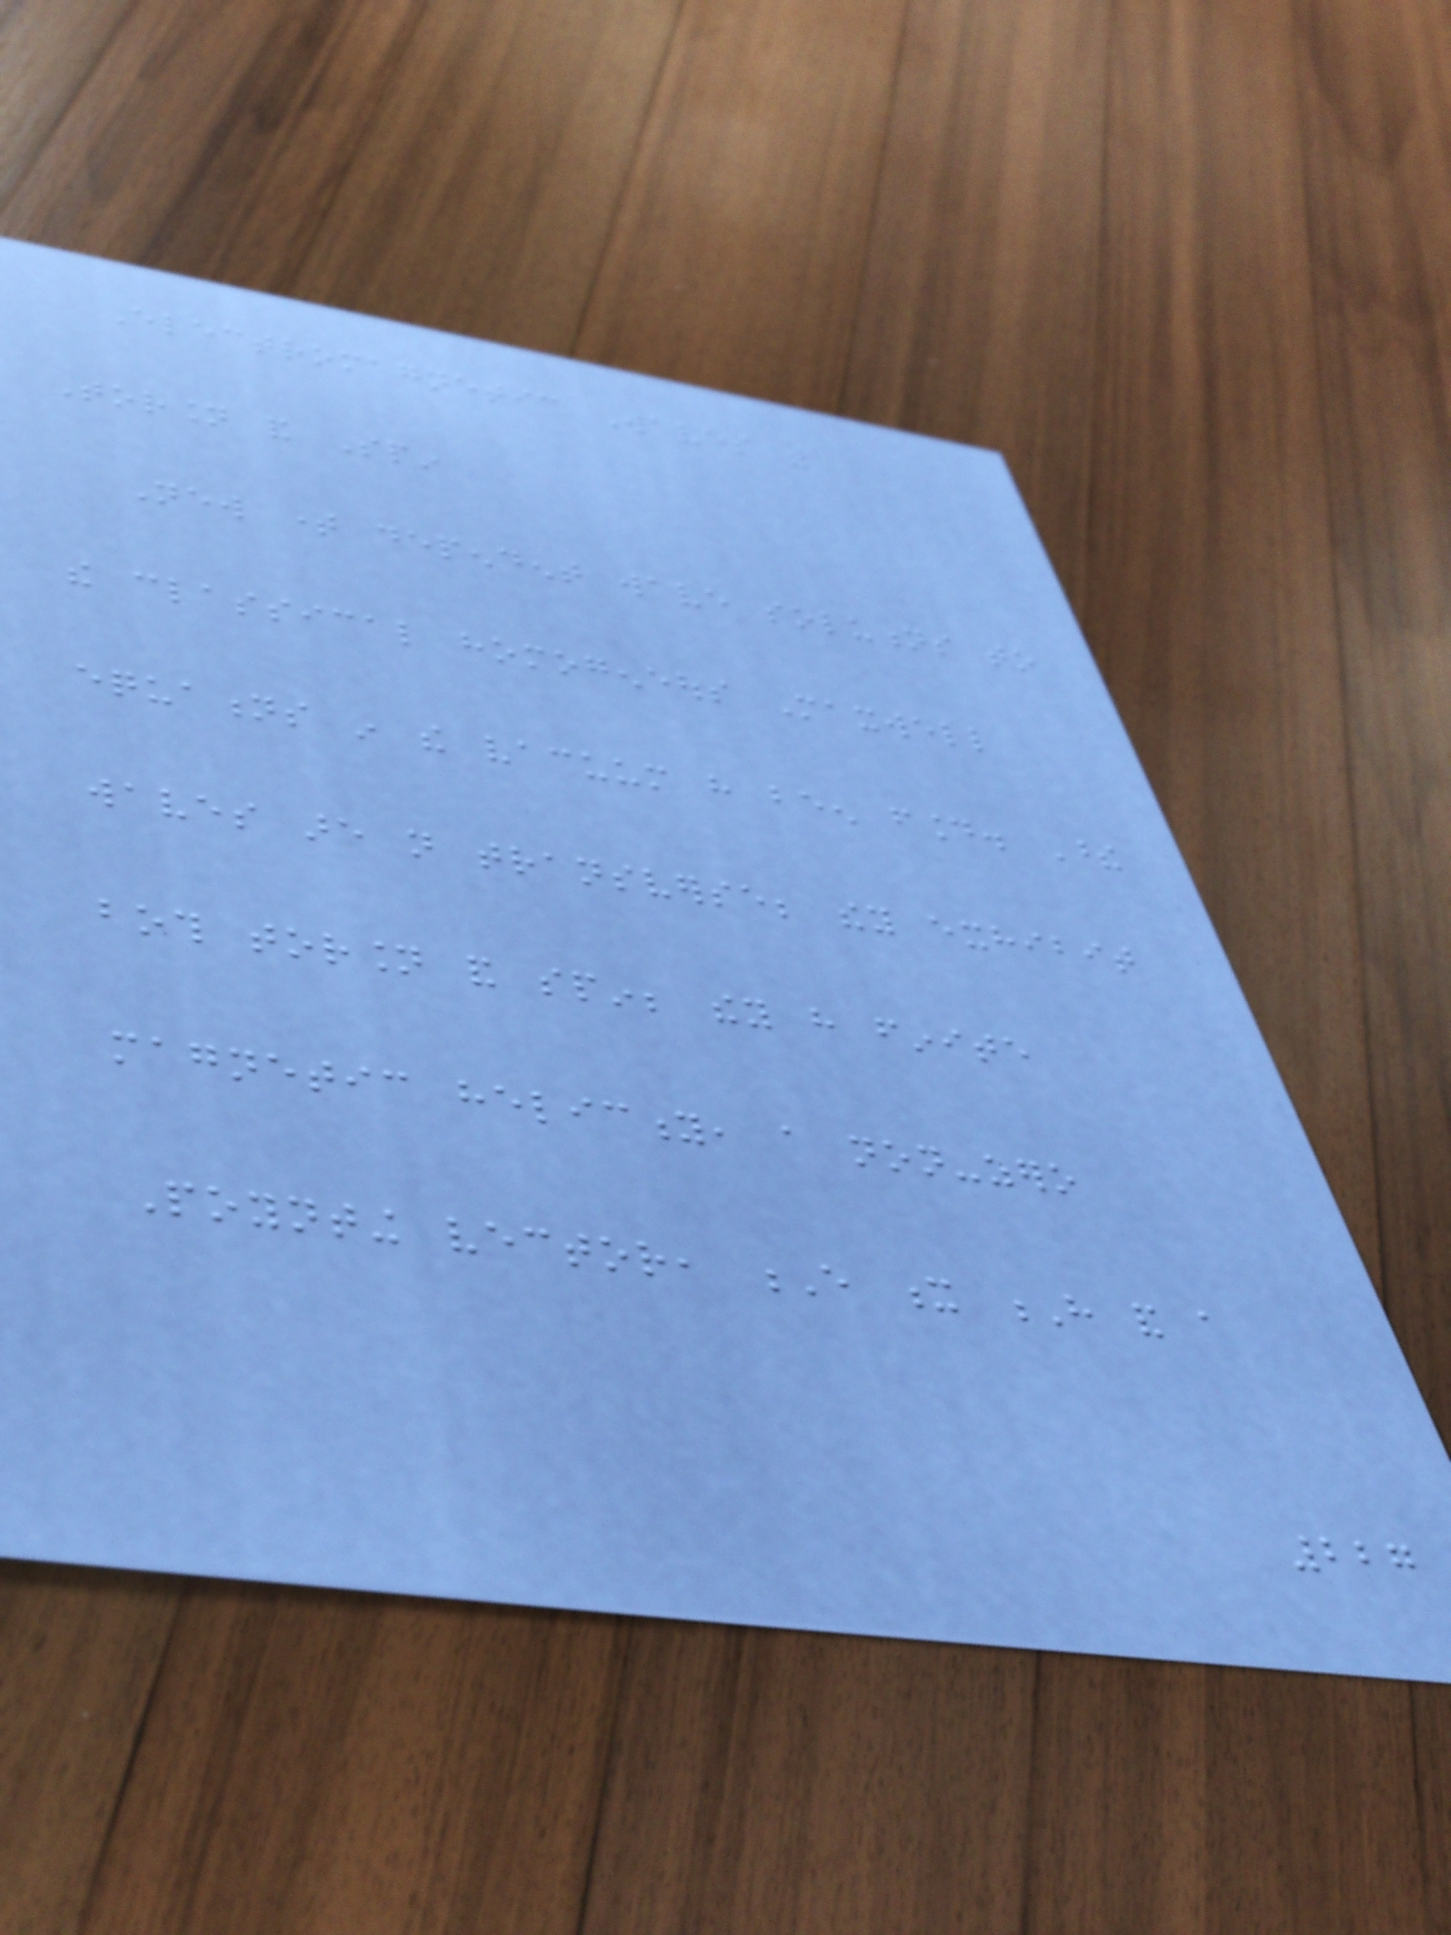Electromagnetic Waves with
Torsion and Spin
New time dependent wave solutions to
the classical homogeneous Maxwell
equations in the vacuum have been found. These
waves are not transverse; they exhibit
both torsion and spin; they have finite
magnetic helicity, a non-zero
Poynting vector, E x H and a
227
